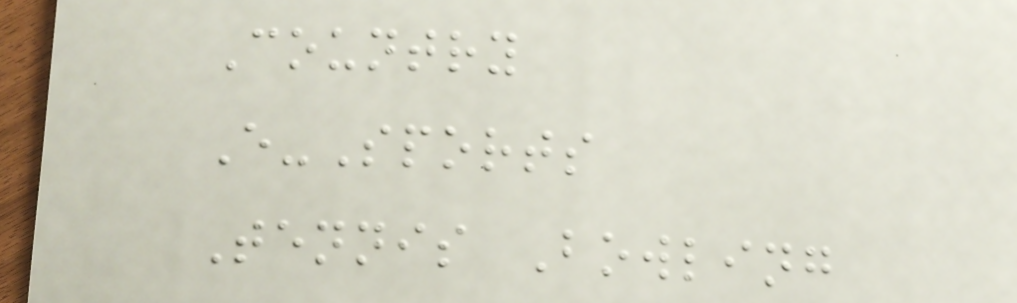Country
E-Sports
Tennis Bowling
